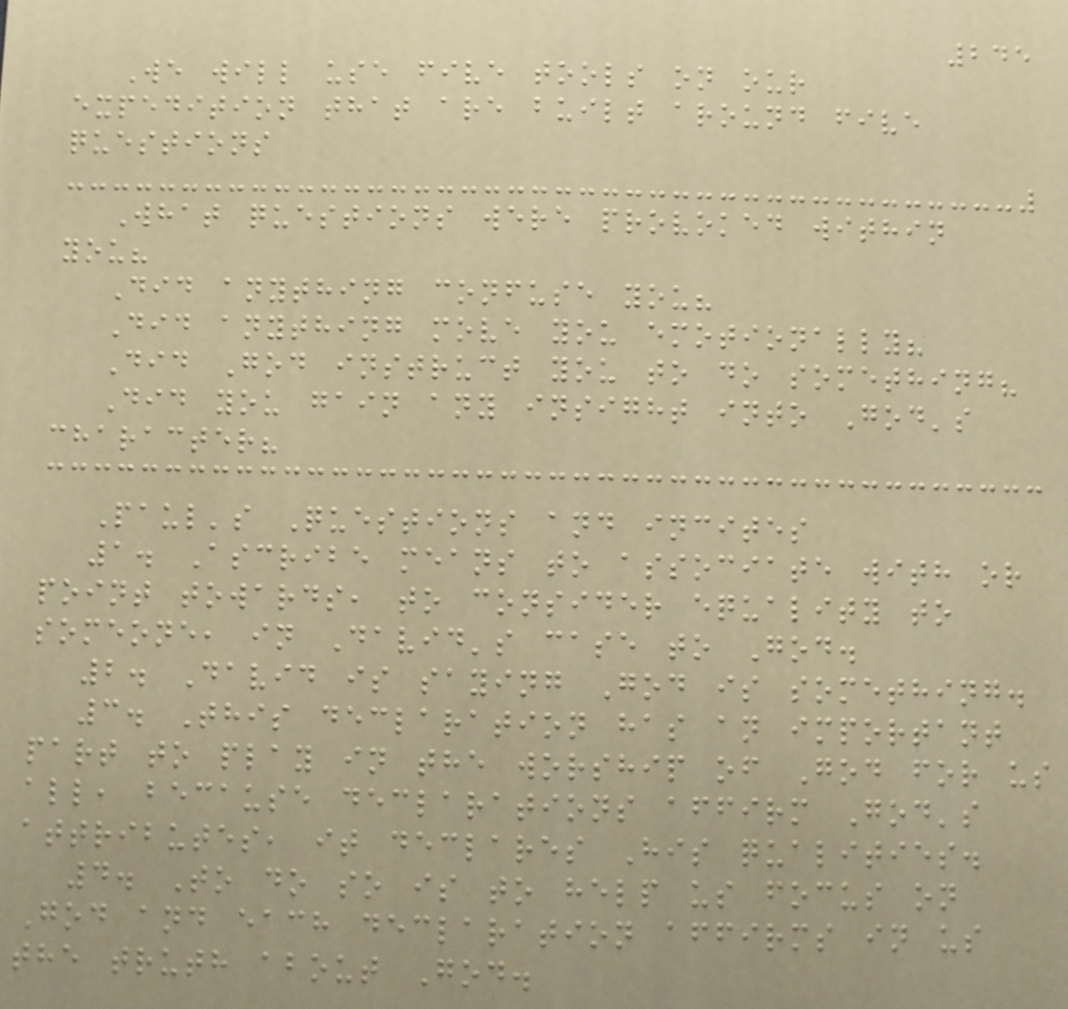245
We will use five tools on our
expedition that are built around five
questions
What questions were provoked within
you?
Did anything confuse you?
Did anything move you emotionally?
Did God instruct you to do something?
Did you gain any insight into God's
character?
Paul's Questions and incites
1. Ascribe means to associate with or
point towards, to consider equality to
someone, in David's case to God.
2. David is saying God is something.
3. This declaration has an important
part to play in the worship of God for us
all, because declarations affirm God's
attributes, it declares His qualities.
4. To do so is to help us focus on
God and each declaration affirms in us
the truth about God.
